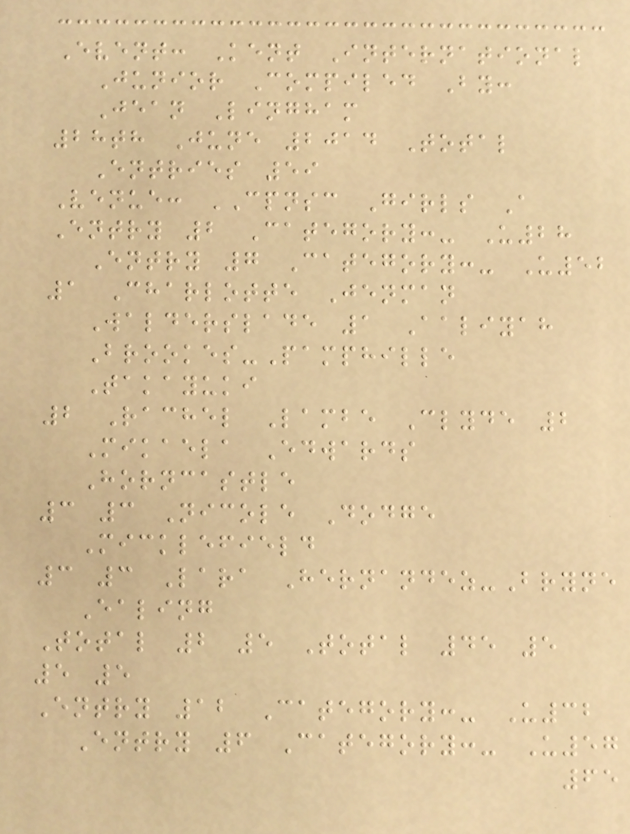Event: Kent International
Junior Compiled By:
Jean Lingham
28th June 2014 Total
Entries 59
Venue: CPNSC Girls A
Entry 2 Category:- U28
Entry 7 Category:- U52
1 Charlotte Jenman
Walderslade 1 Aaliyah
Brookes-Pamphille
Takayuki
2 Rachel Lambe Clyde 2
Mikaela Edwards
Horncastle
3 3 Nicole Dodge
Micklefield
3 3 Lara Hernandez-Bryne
Ealing
Total 2 5 Total 45 5
5 5
Entry 12 Category:- U32
Entry 6 Category:- U57
65
